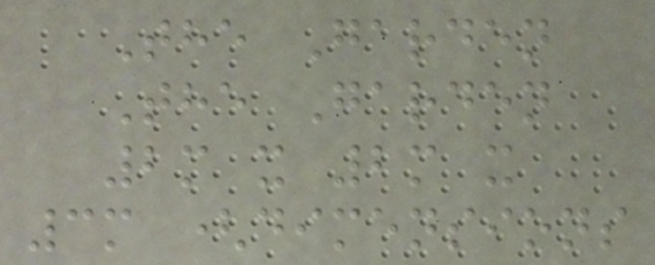The Garden
The Garden
2m x 2m x
3m (dimensions
